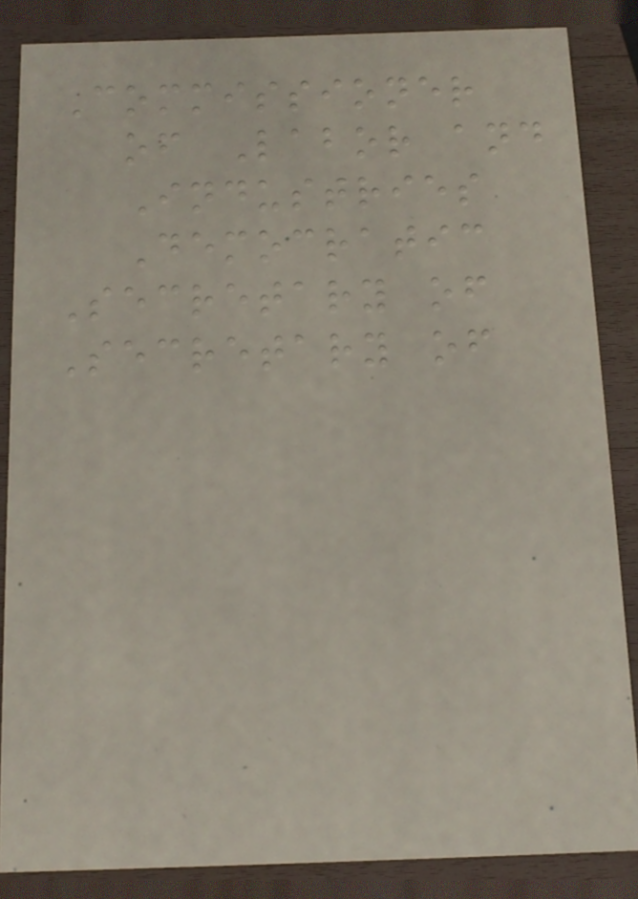Commissioner
of Labor and
Industries
Democratic
Secretary of
Secretary of
